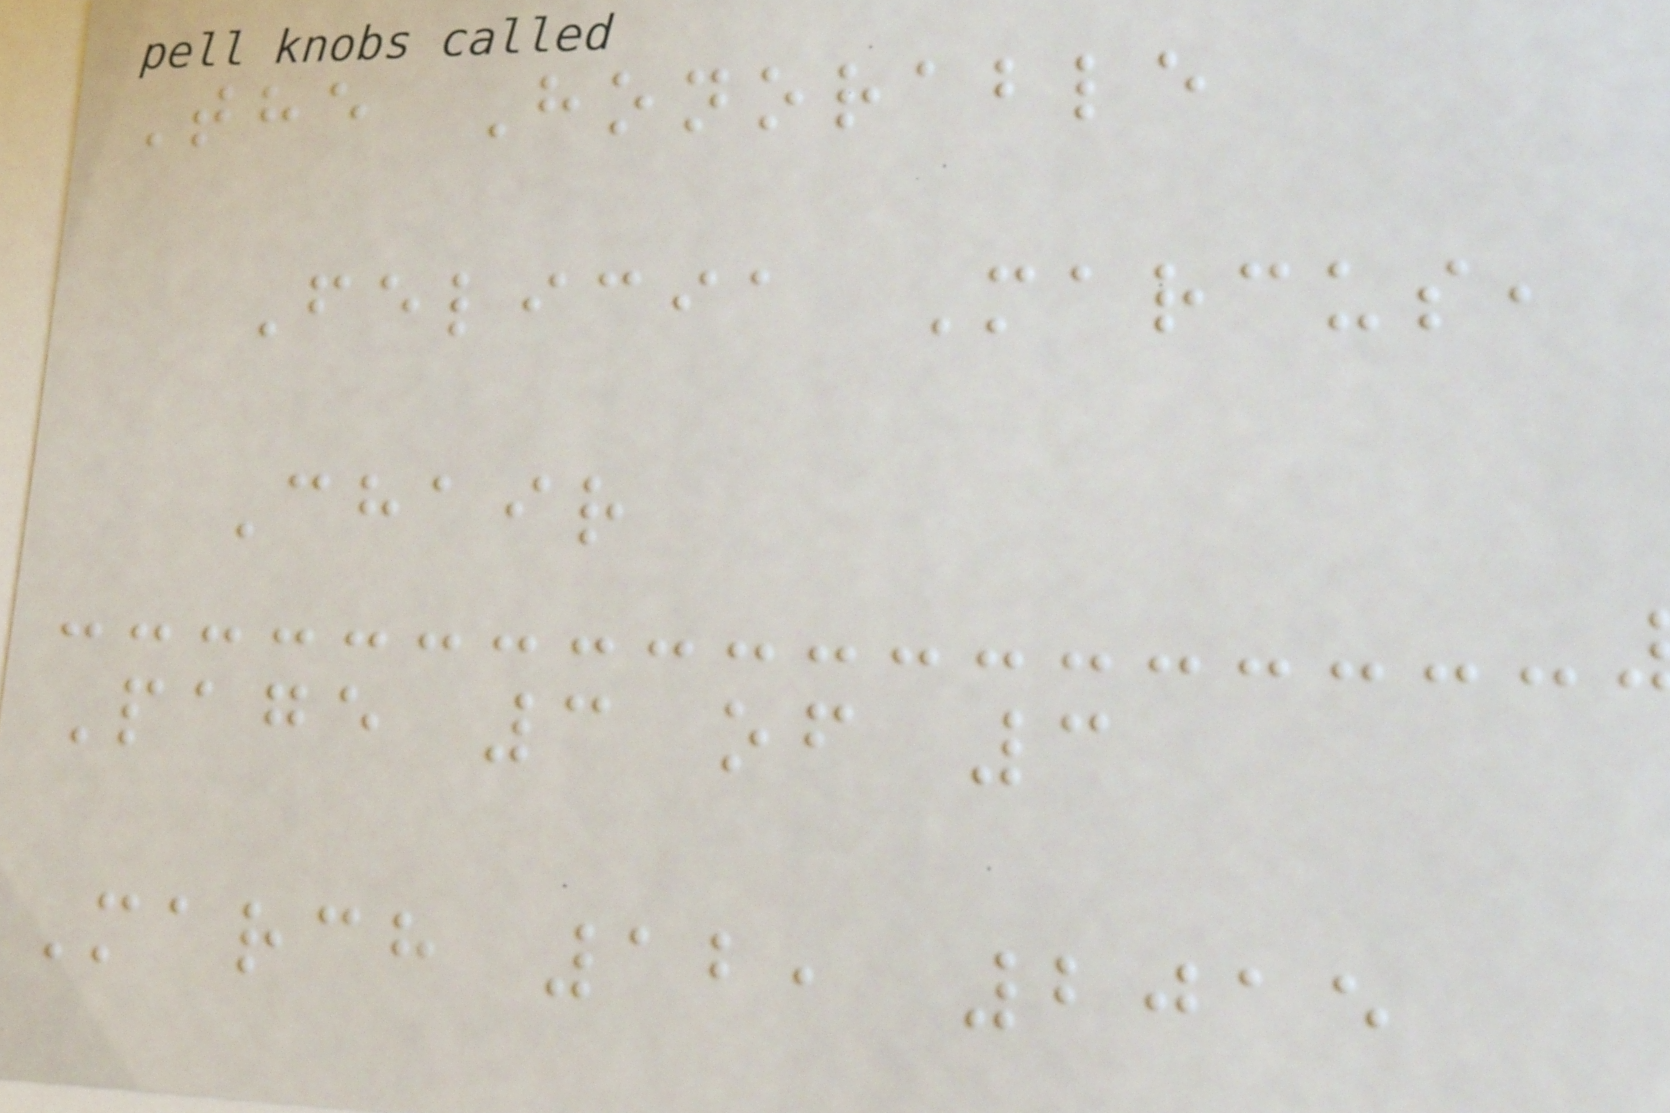The Honorable
Felicia Marcus,
Chair
Page 3 of 3
March 12, 2015
